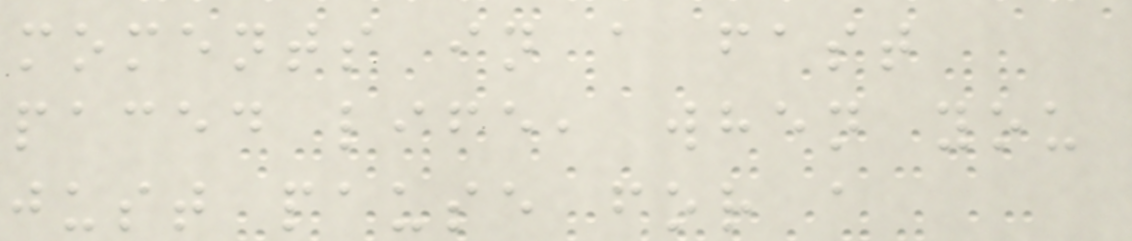moments in a fast
paced life, when you
just pause for a
